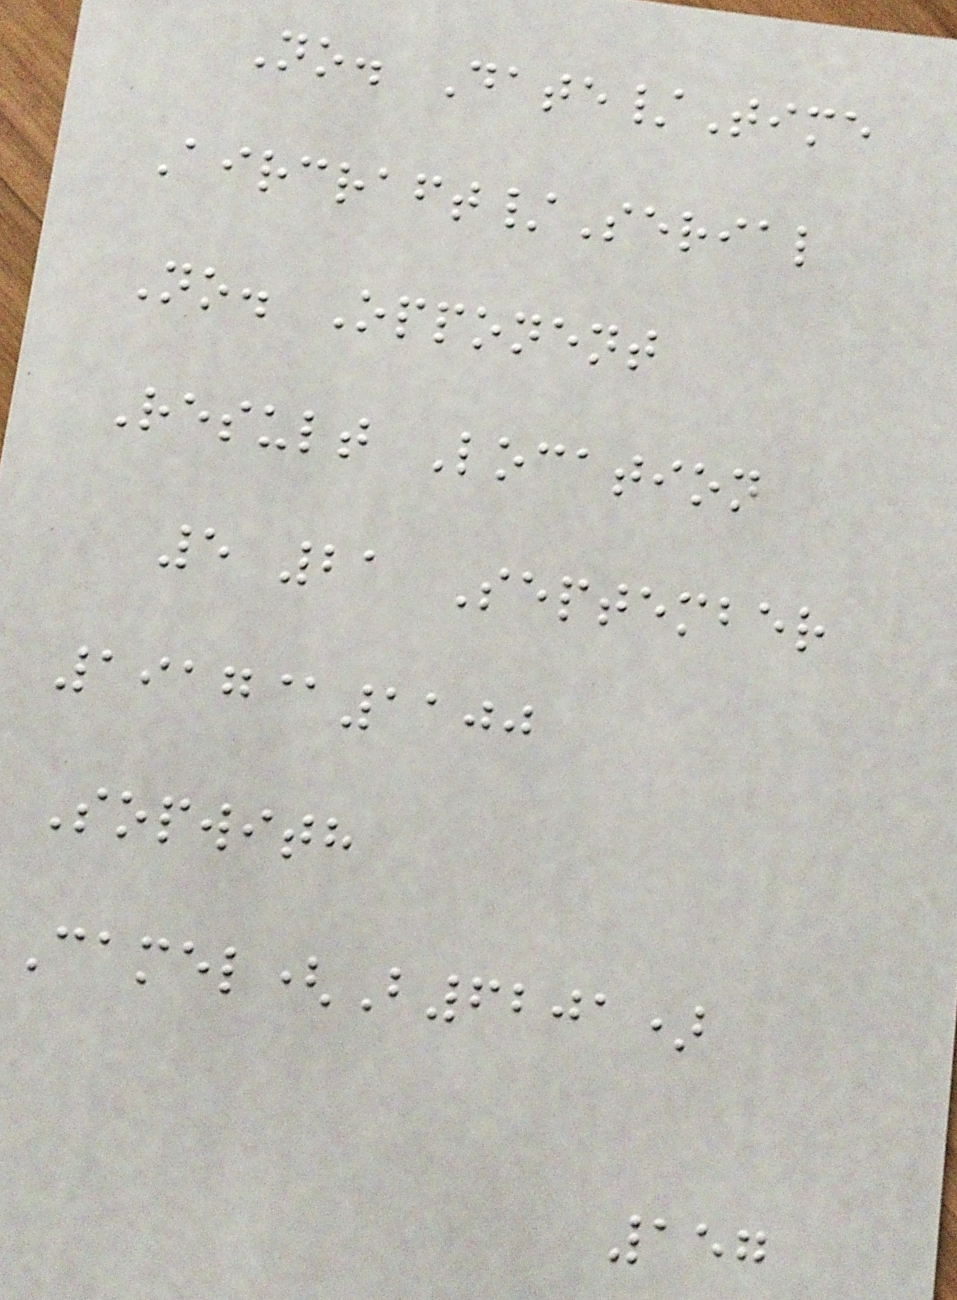No. Date/Time
Aircraft/Serial
No. Opponent
Result Location
5 21 September
1917@1100
Sopwith
Camel(B6201)
157
